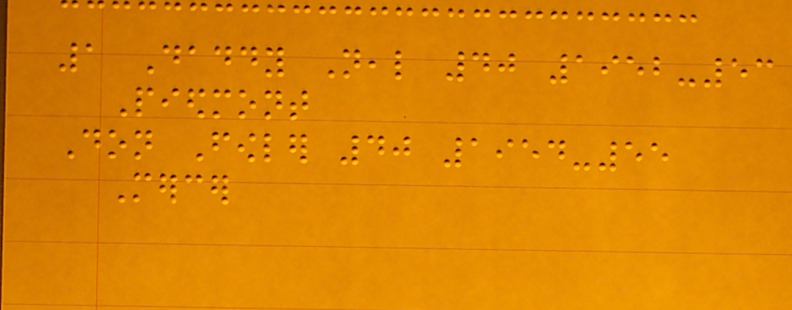1 Daddy Neal 40 1952-53
Piedmont
Don Fowler 40 1954-55
Mercer
